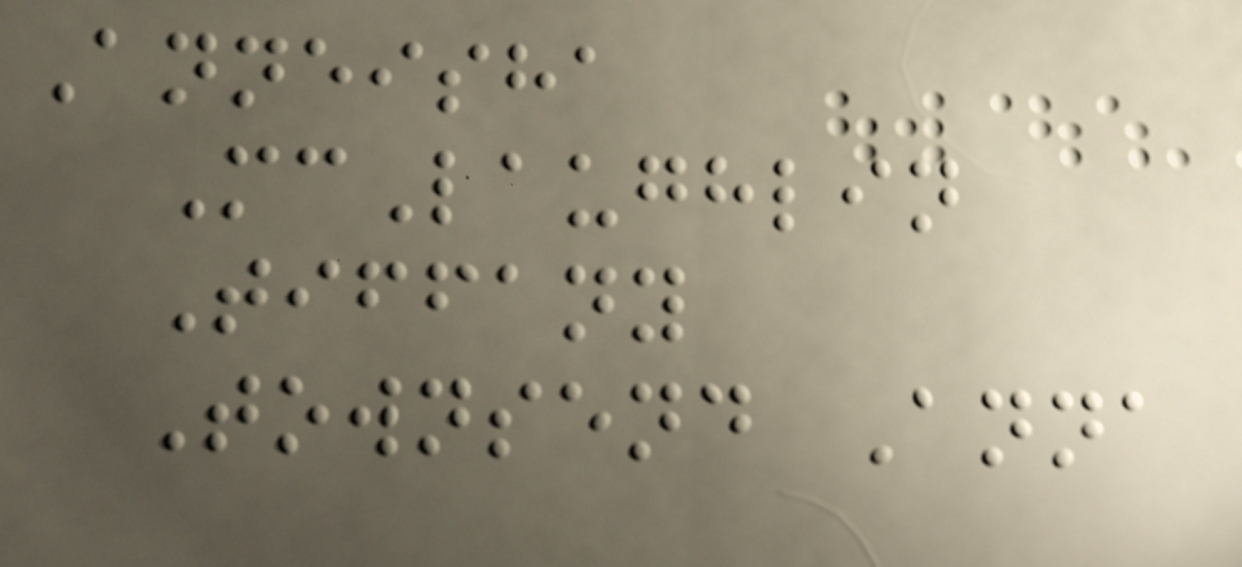Anneisha
McLaughlin
Tiffany
Townsend Anna
